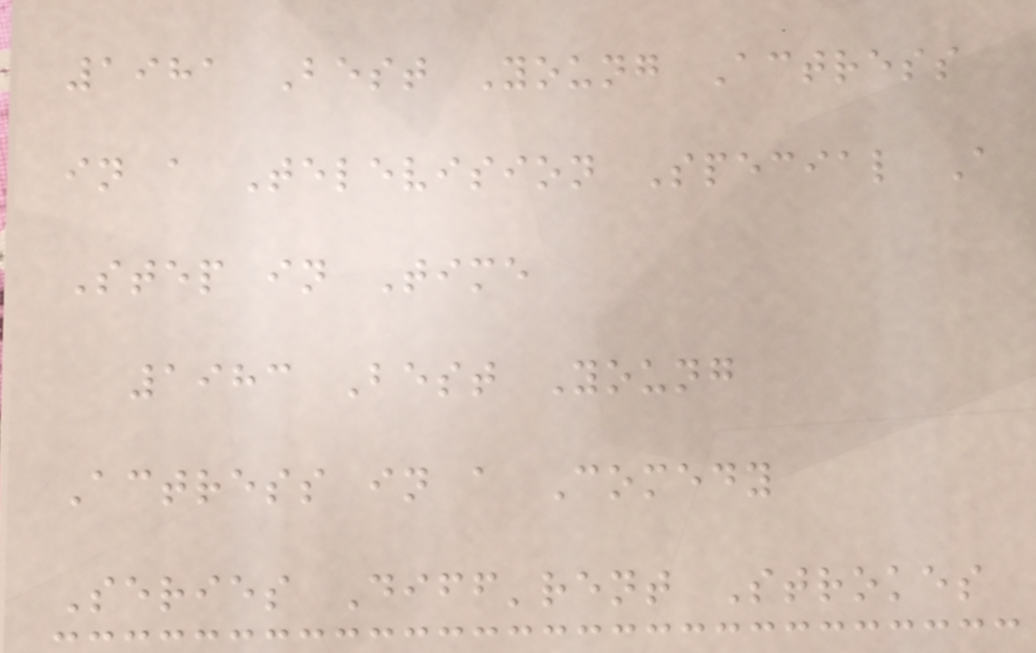1981 Best Young Actress
in a Television Special A
Step in Time
1983 Best Young
Actress in a Comedy
Series Diff'rent Strokes
